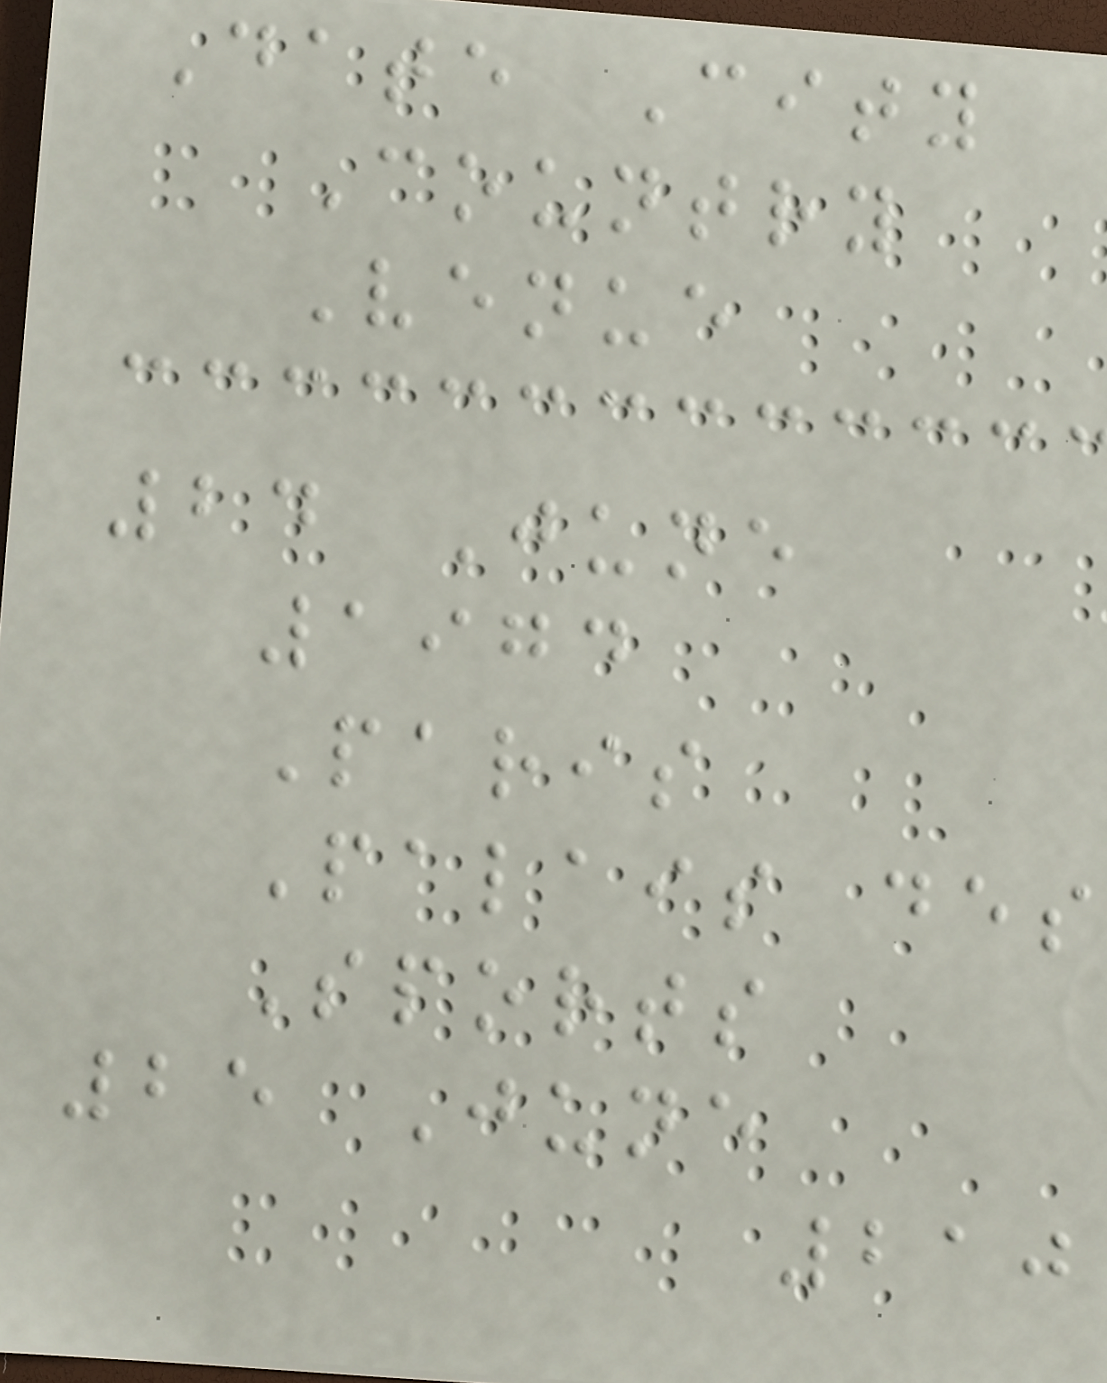Date City
Country
Venue
24 June
1974
Paris
Palais des
Sports
25 June
210
